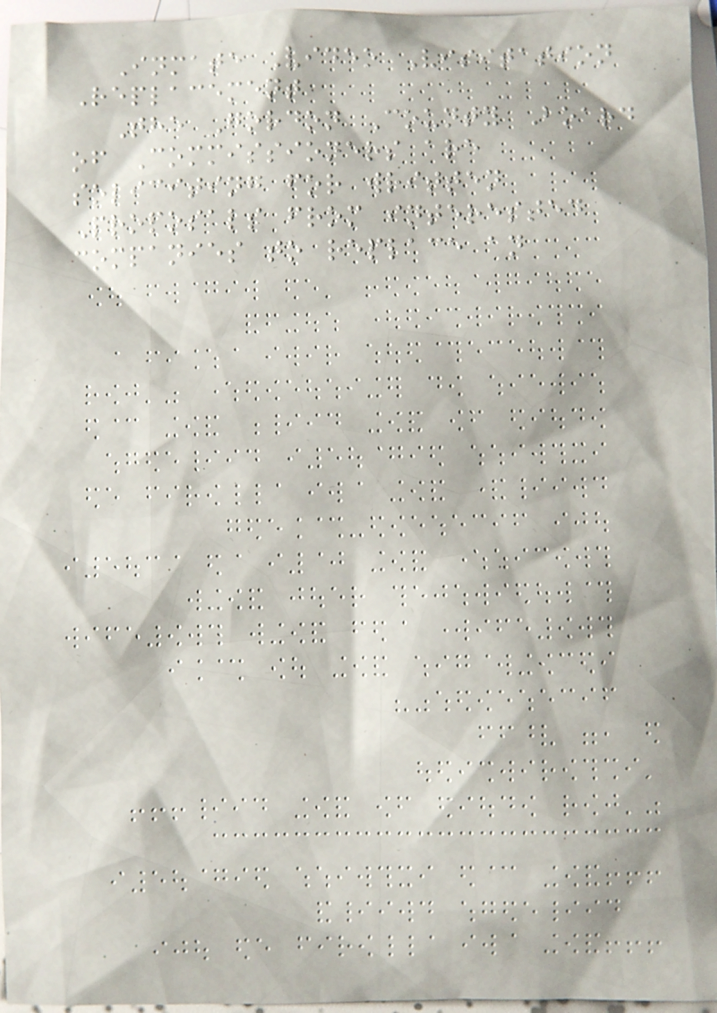Inmate Video Visitation
Replacement
The Gordon County Board
of Commissioners are
soliciting for written
Proposals from interested
companies to replace an
